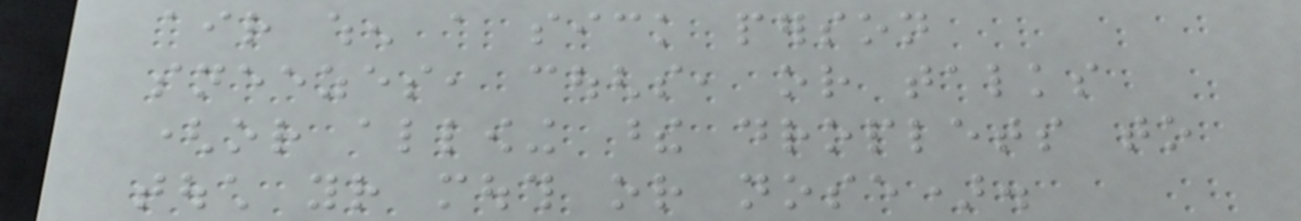air when a sick person
sneezes, coughs, or talks
(or allowing these droplets to
touch your mouth or nose).
